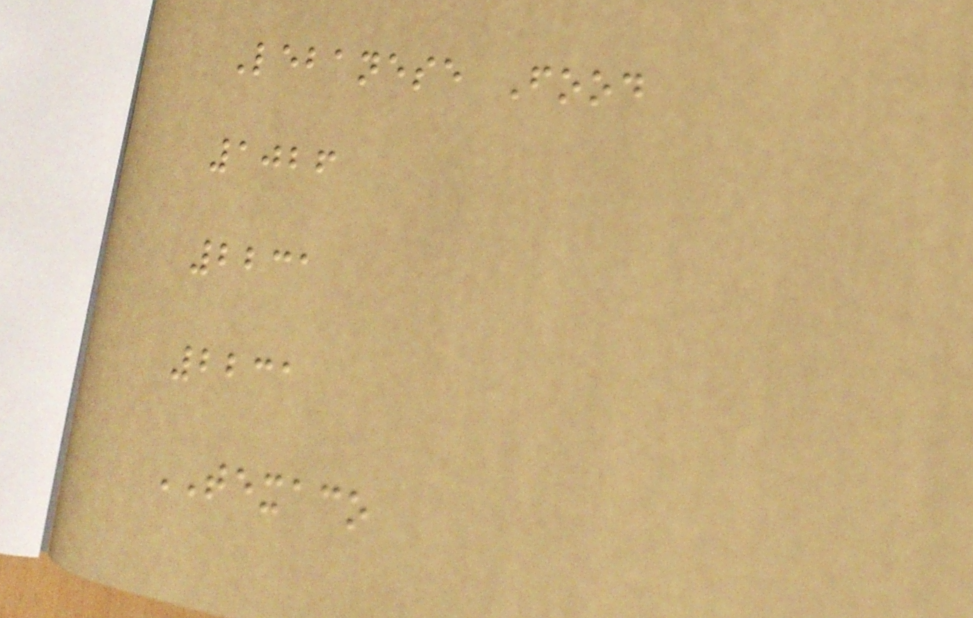Lebanese Food
1026
2231
2231
TEXACO
